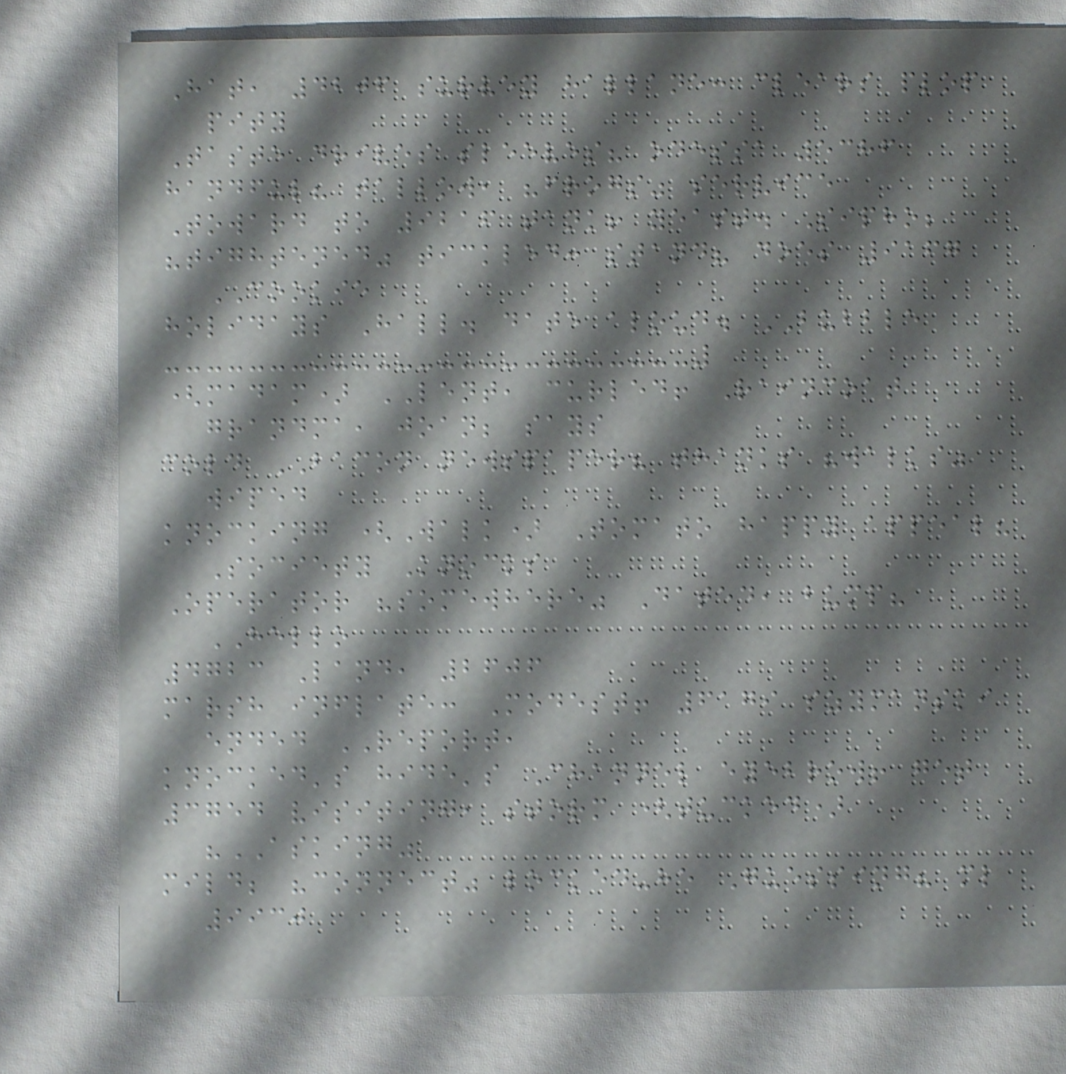Hat, 4206 survey hallane: clears plop
pity
Taste drives sleeves? odessa 5386
handful? tallow, "frogs" service
Toward to 9216 tank! yeast. Sipho;
"tightened" tickled: stand? does 9167
COOKIE
holidays Hall. date aloud. BUBBLE
(madam) LENT, curled! Raincoat
grandma, joan; says
cold BACON newspaper? thanks "walks"
wiped
knocking (Walk) Tomato happy appeal?
Society Knocks
Operator "somewhere" Dated, bump?
HELLO
4723 Land, 2606
marsh inflate: Modest! 6179 szymanski
ended REPORT,
knocked's hide's Channel eyebrow! get
3754 visiting, storm (tucked)
"ASKING"
mild; "connect" locked-he Guessing? ml
9930
